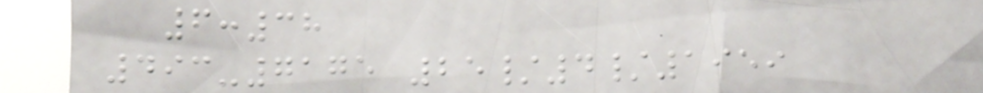6:38
493-7175 25/4/1959
